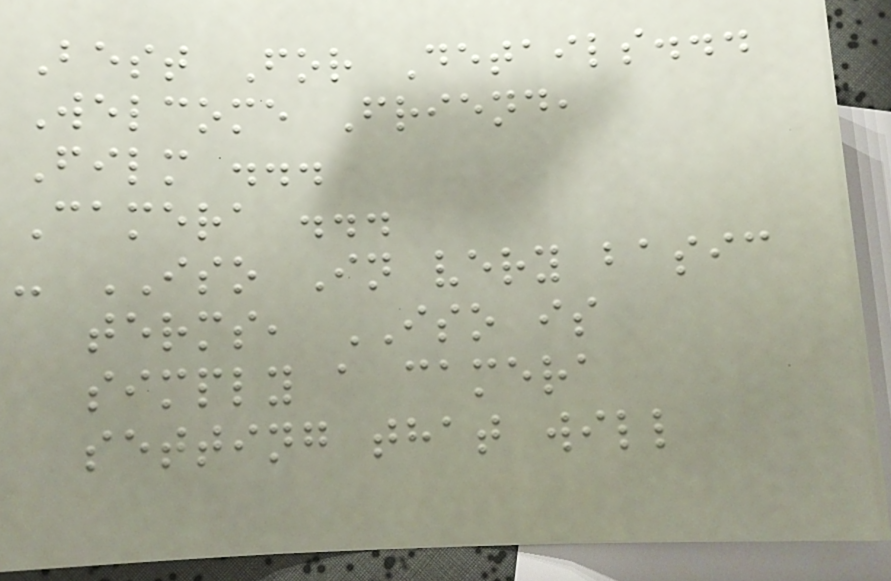Best For Details...
Welcome Friend,
Film ...
Camera ...
- ISO In very basic
terms, ISO is
simply a camera
setting that will
